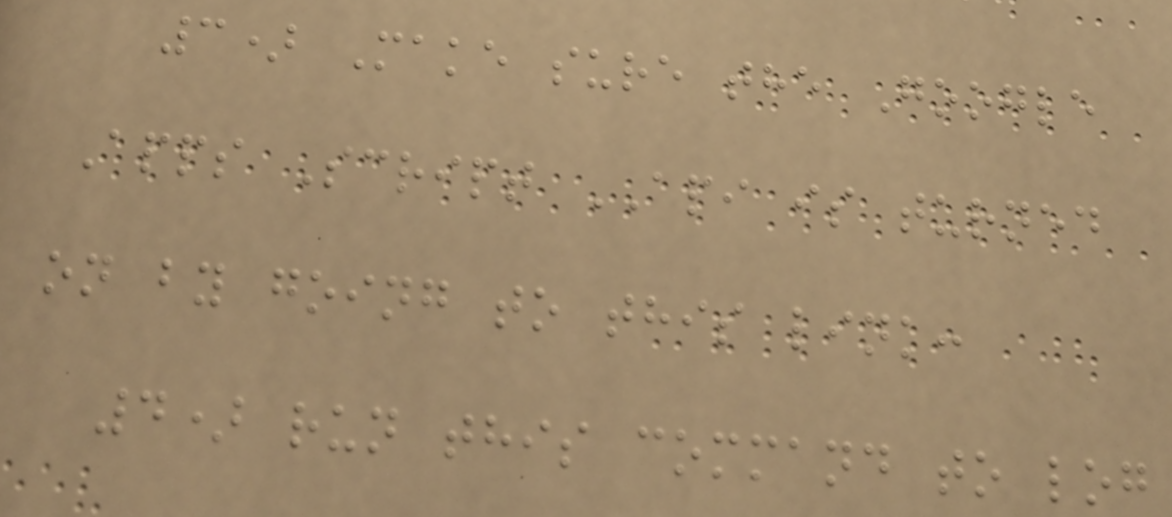3) Make sure the Google
Apps Script API is turned
on by going to this link:
4) run this command to log
